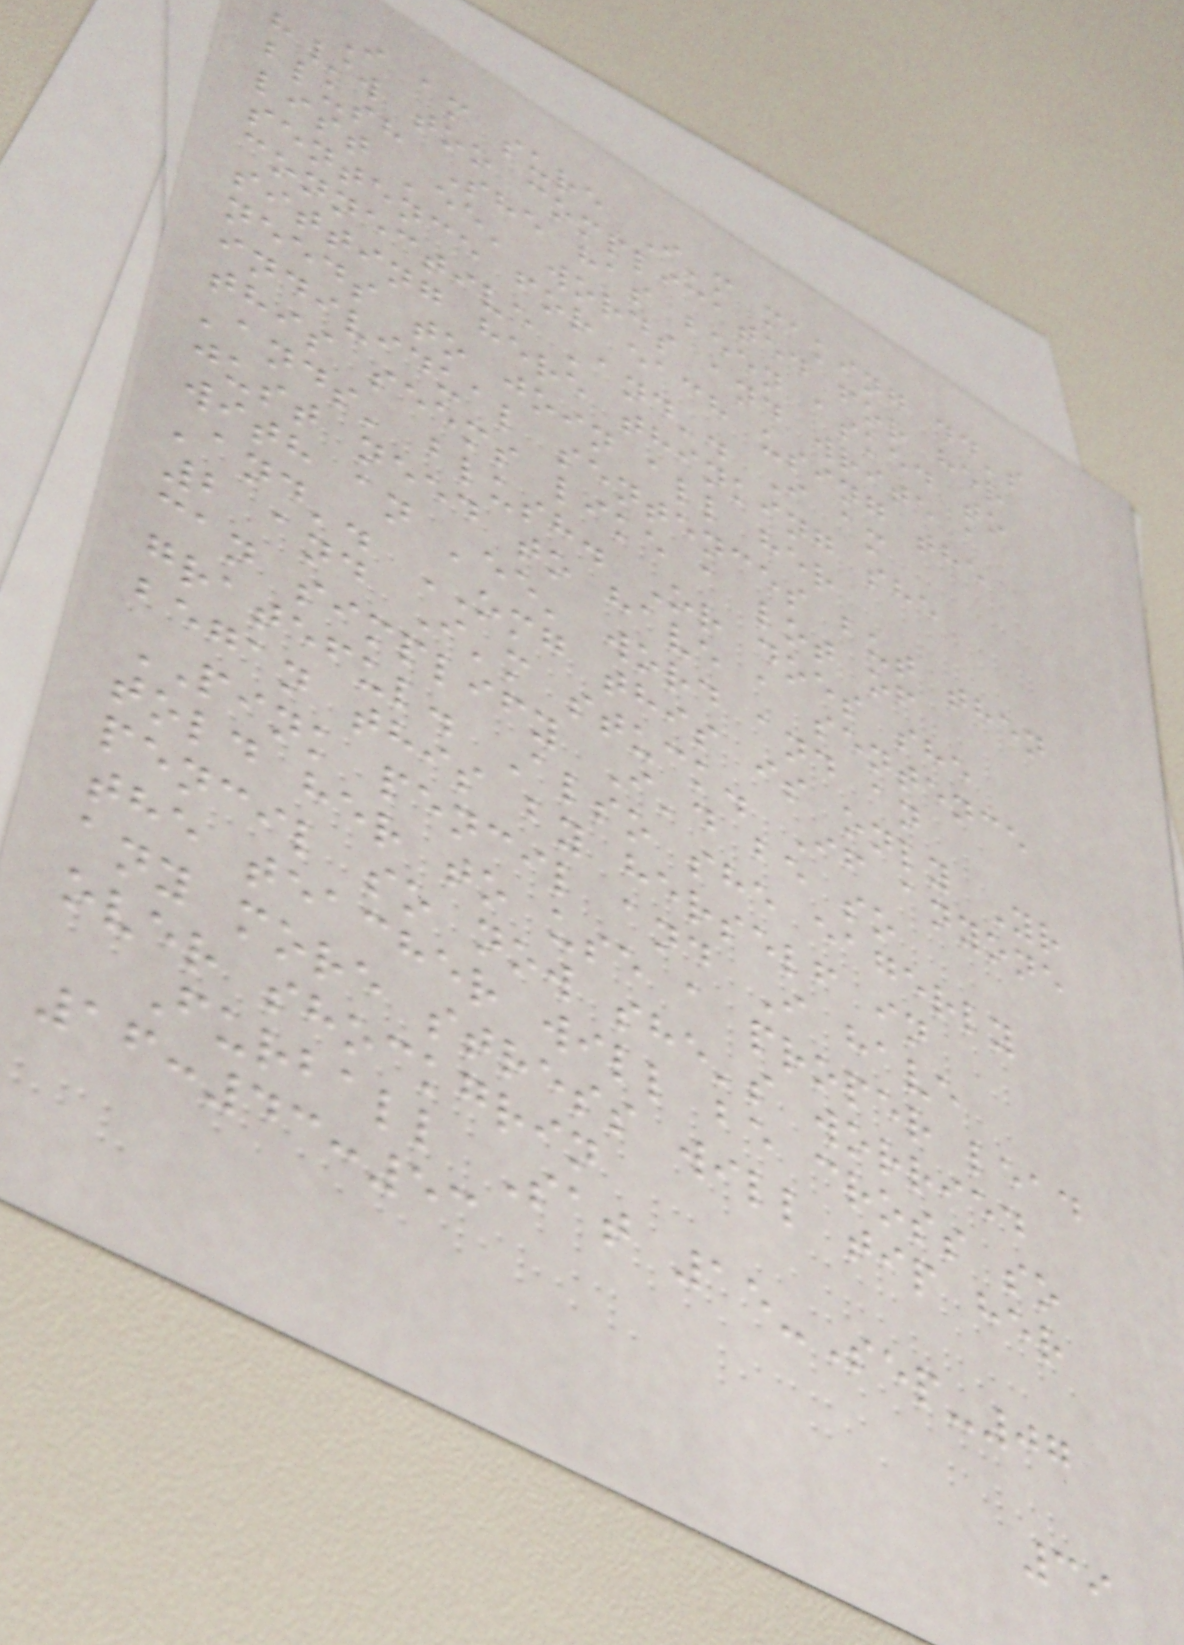I am sure I'm making dd's
h/w too complicated for her
blush She has been asked to
list 'ee' words and write a
sentence for each using the
connective 'and'. I am
sitting here thinking she
needs to join all her
individual sentences but then
this seems like a lot of
'ands' blush. Or does she
just need to have a sentence
with an 'ee' word and an
'and'. OMG this is only Yr
2 and I'm stuck. If anyone
can simplify I'd be so
grateful. Also she eagerly
began this by herself in
PINK pencil and I have
told her to use a proper lead
pencil so now she's worried
the teacher will be cross so
any more stress will tip her
over shockgrin
Furball Sat 15-Sep-07
16:43:53
39
